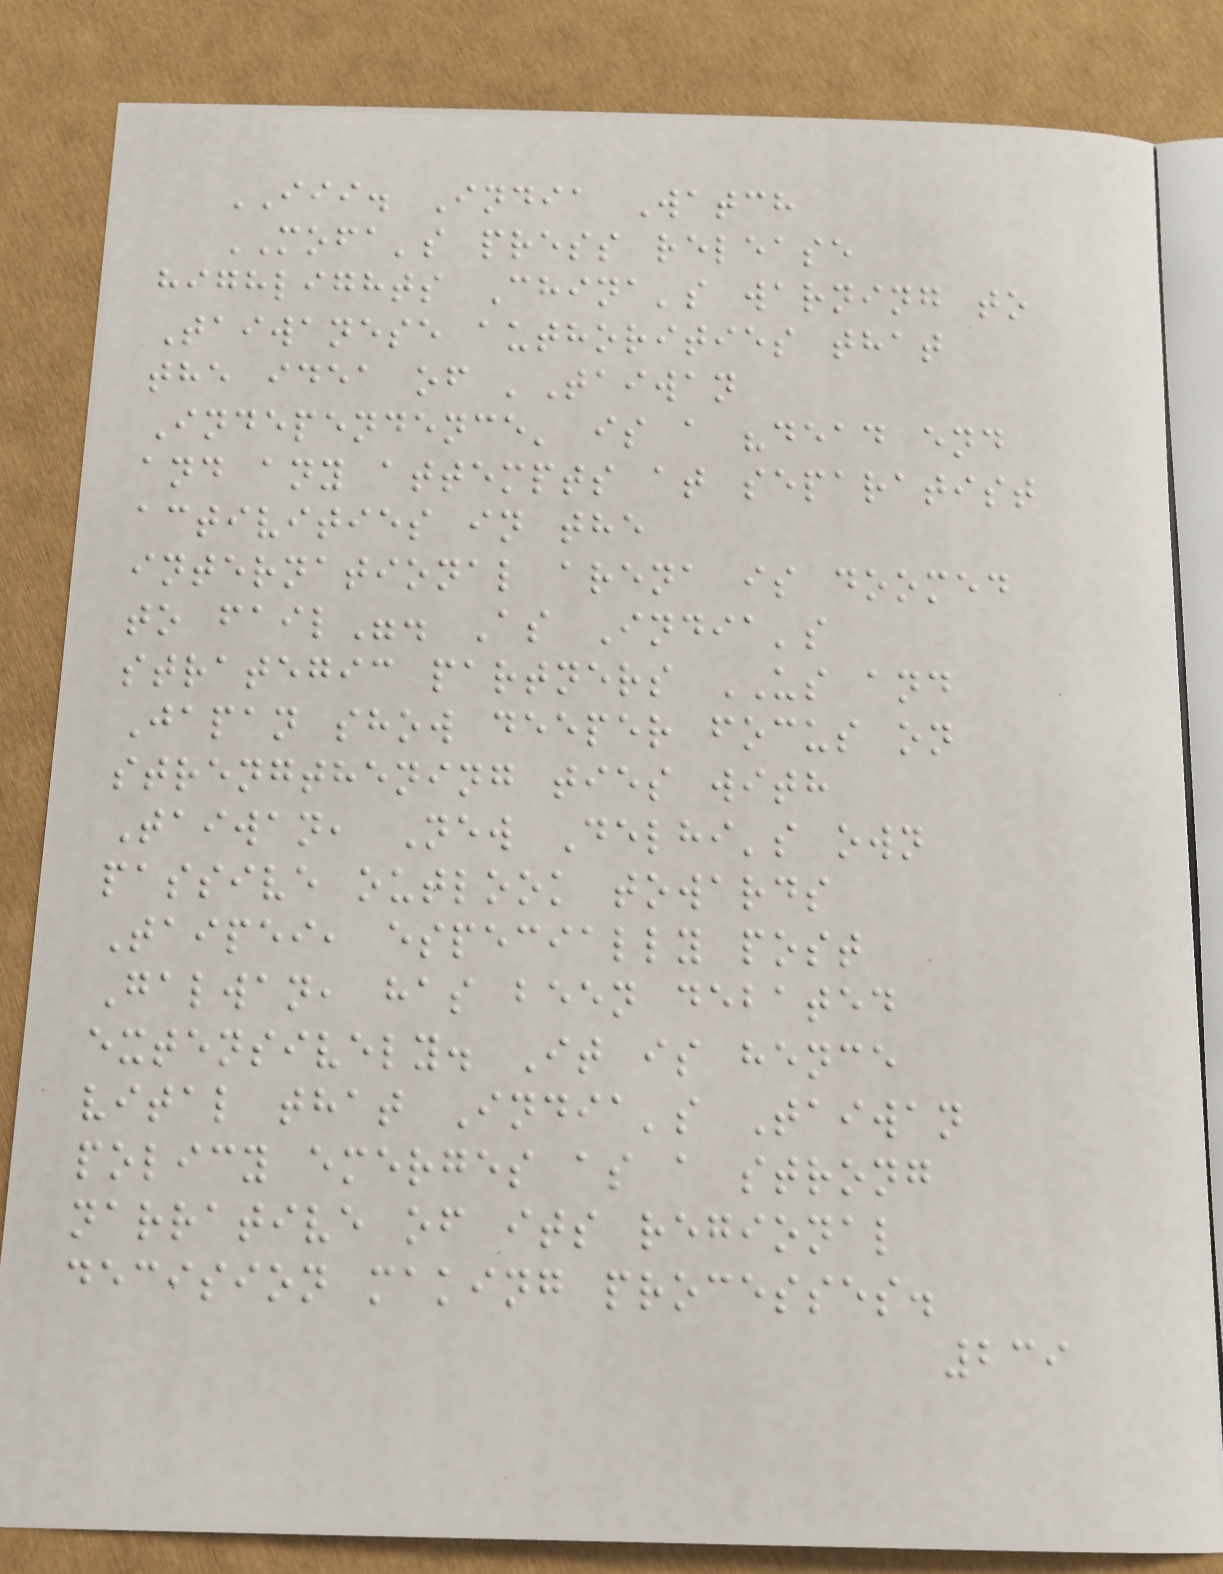III. India Watch
MOFA's press release
highlights China's warning to
Taiwanese authorities that
the idea of 'Taiwan
Independence' is a "dead end
and any attempts at separatist
activities in the
international arena is doomed
to fail". As India's
strategic partners US and
Japan show deeper focus on
strengthening ties with
Taiwan, New Delhi's own
passive outlook towards
Taipei, especially post
Galwan, has been debated
extensively. It is hence
vital that India's Taiwan
policy emerges as a strong
narrative of its regional
decision making processes.
239
